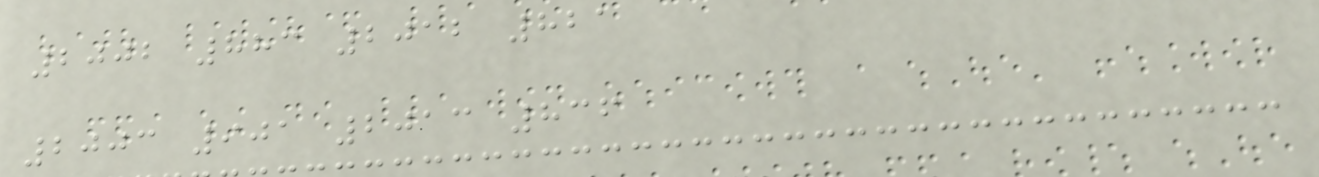2002 883 2012 821
2003 901 2013 836
